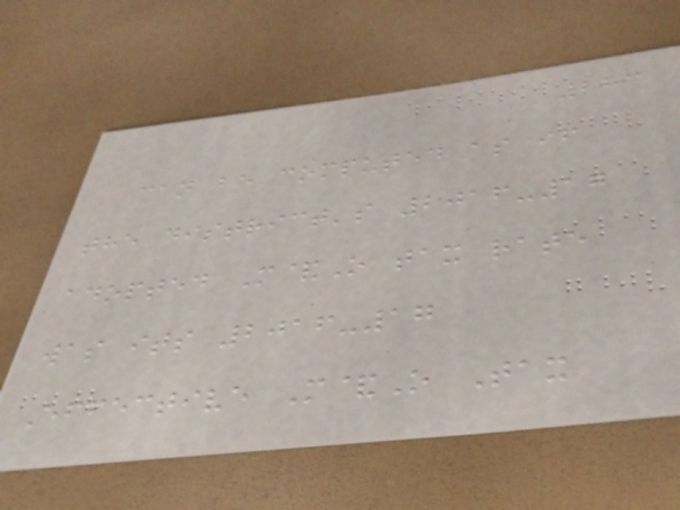283
can be computed as if
the district's 2016-17
adopted M&O tax rate
was its 2016-17
Effective M&O Tax
